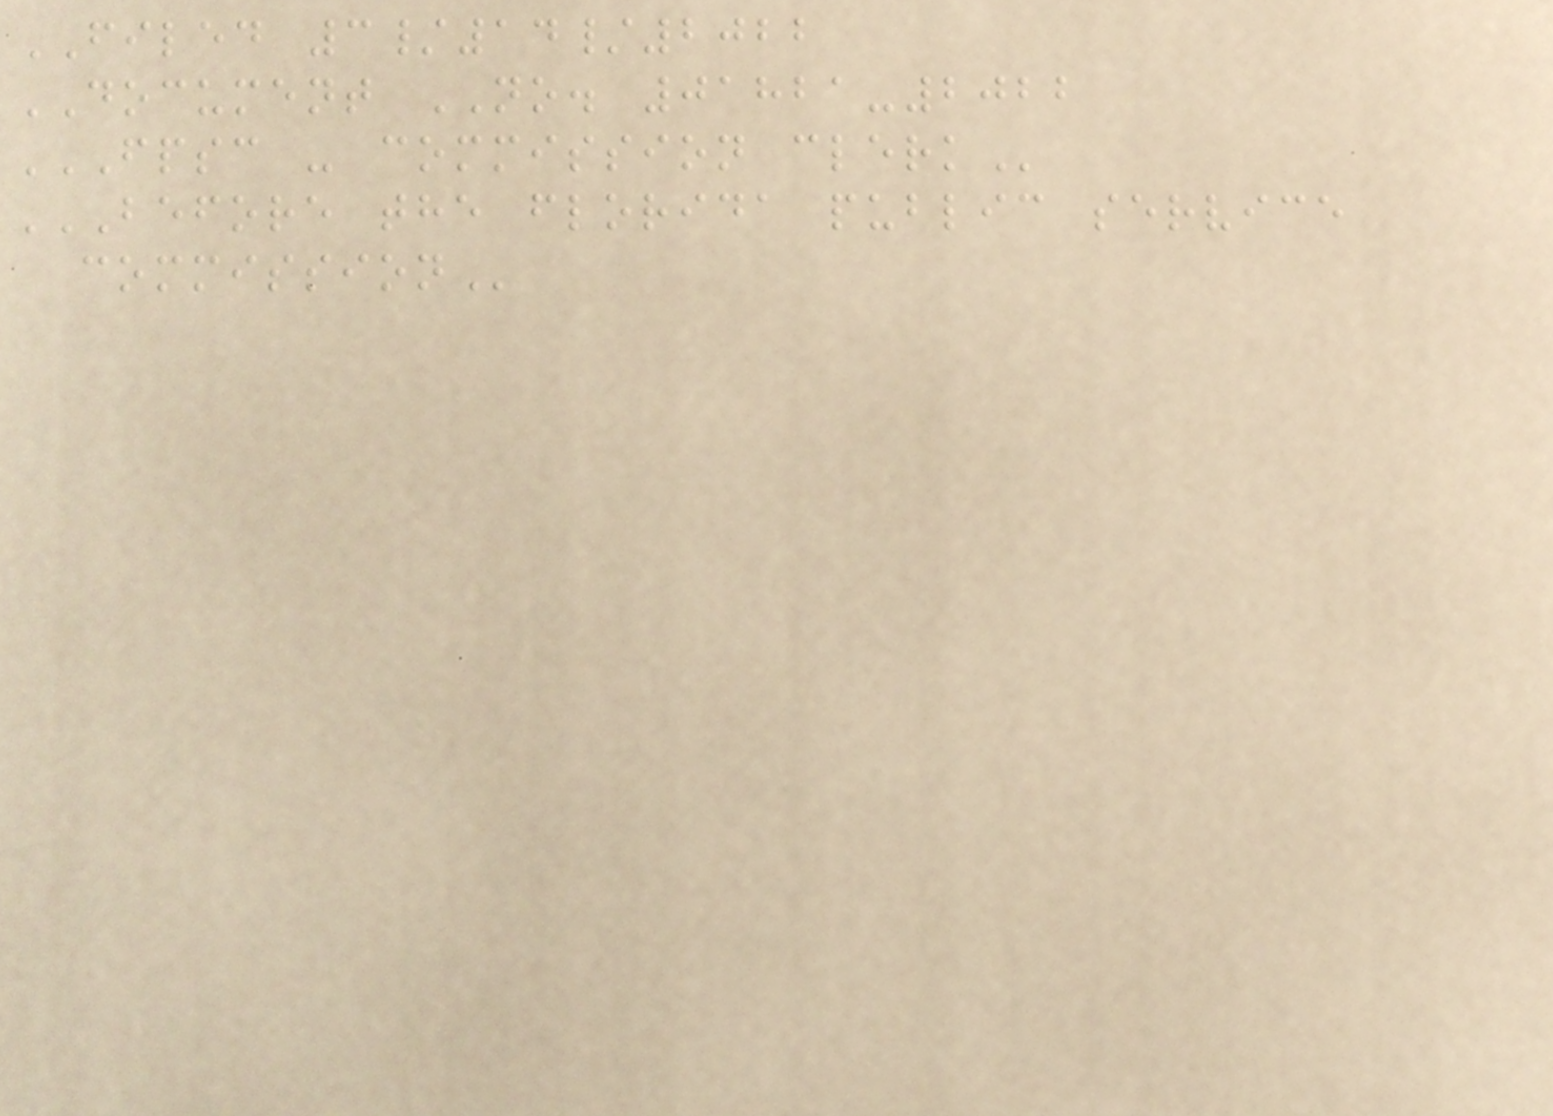FILED 3/14/2022
DOCUMENT NO. 01821-2022
FPSC - COMMISSION CLERK
BEFORE THE FLORIDA PUBLIC SERVICE
COMMISSION
